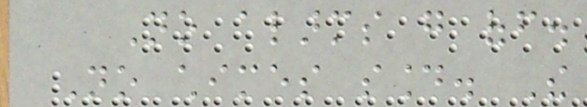No alarms go off.
No chimes sound. The
